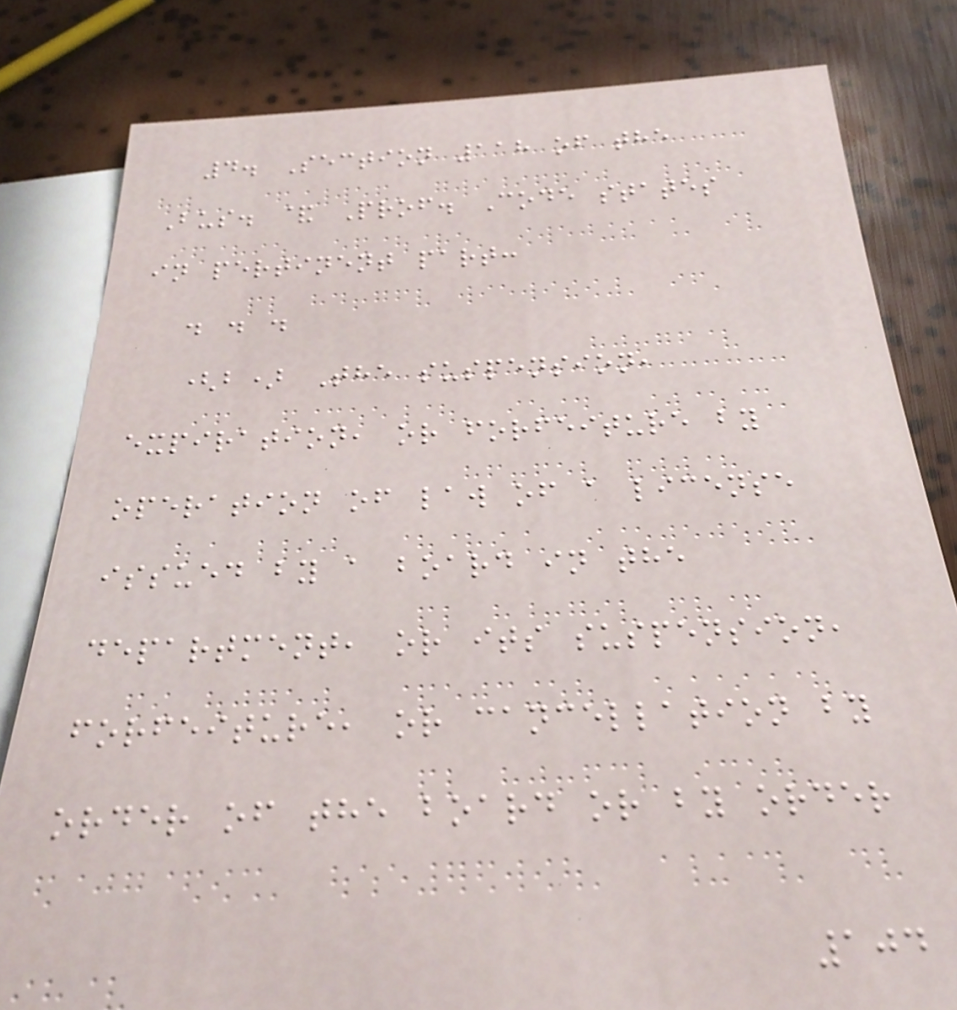4. Section 118 of the
Bus. & Prof. Code states
in pertinent part:
. . .
(b) The suspension,
expiration, or forfeiture by
operation of law of a license
issued by a board in the
department, or its suspension,
forfeiture, or cancellation by
order of the board or by order
104
